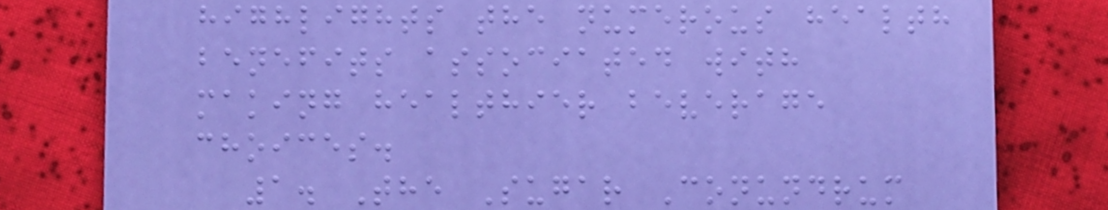highlights the numerous health
benefits associated with
making healthier beverage
choices.
1. The Sugar Conundrum
